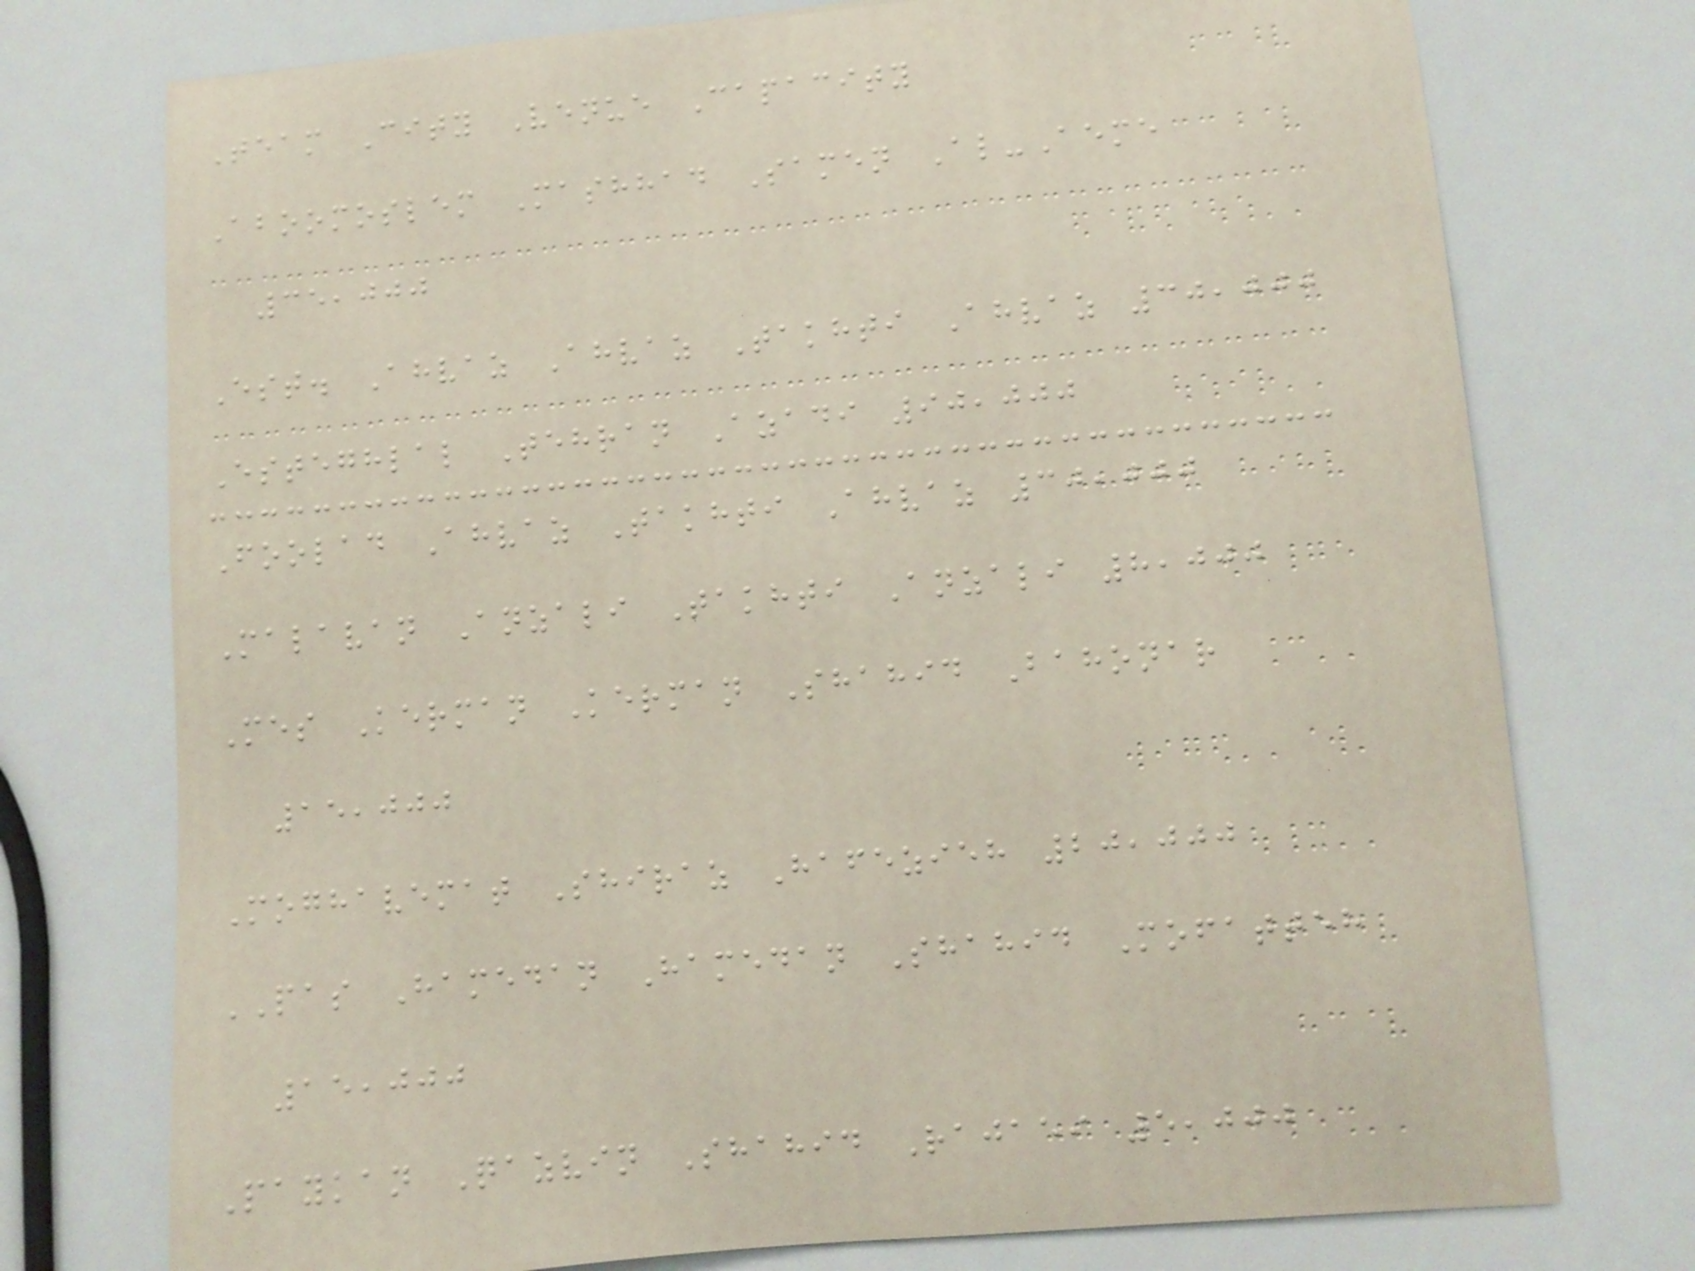Team City Venue Capacity
Aboomoslem Mashhad Samen Al-Aeme
35,000
Est. Ahvaz Ahvaz Takhti Ahvaz 30,000
Esteghlal Tehran Azadi 90,000
Foolad Ahvaz Takhti Ahvaz 30,000
Malavan Anzali Takhti Anzali 8,000
Mes Kerman Kerman Shahid Bahonar
15,000
Moghavemat Shiraz Hafezieh 20,000
PAS Hamedan Hamedan Shahid Mofatteh
15,000
Paykan Qazvin Shahid Rajaei 5,000
